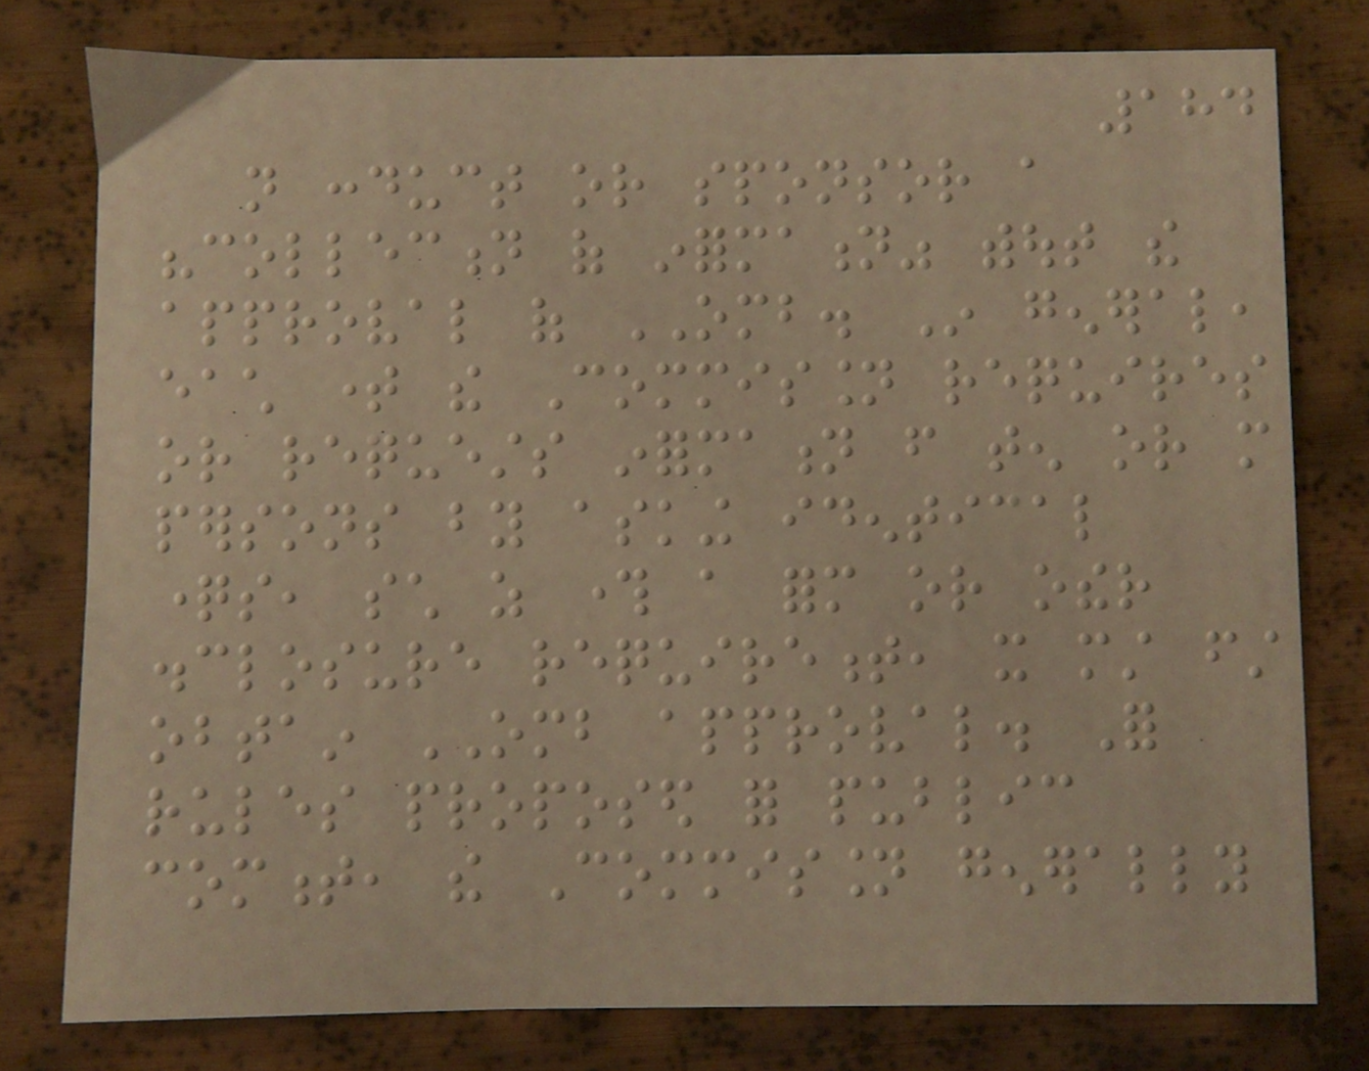184
not conduct or sponsor a
"collection of information" without the
approval of OMB. In general,
each time the Commission requires
or requests information from ten or more
persons by asking identical
questions, such as through a form or other
disclosure requirement, it must first
obtain OMB approval. For
rules proposed for public
comment, the Commission generally
